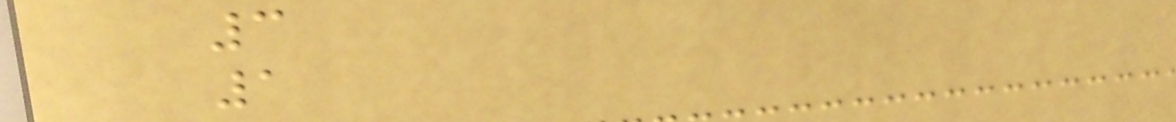3
1
